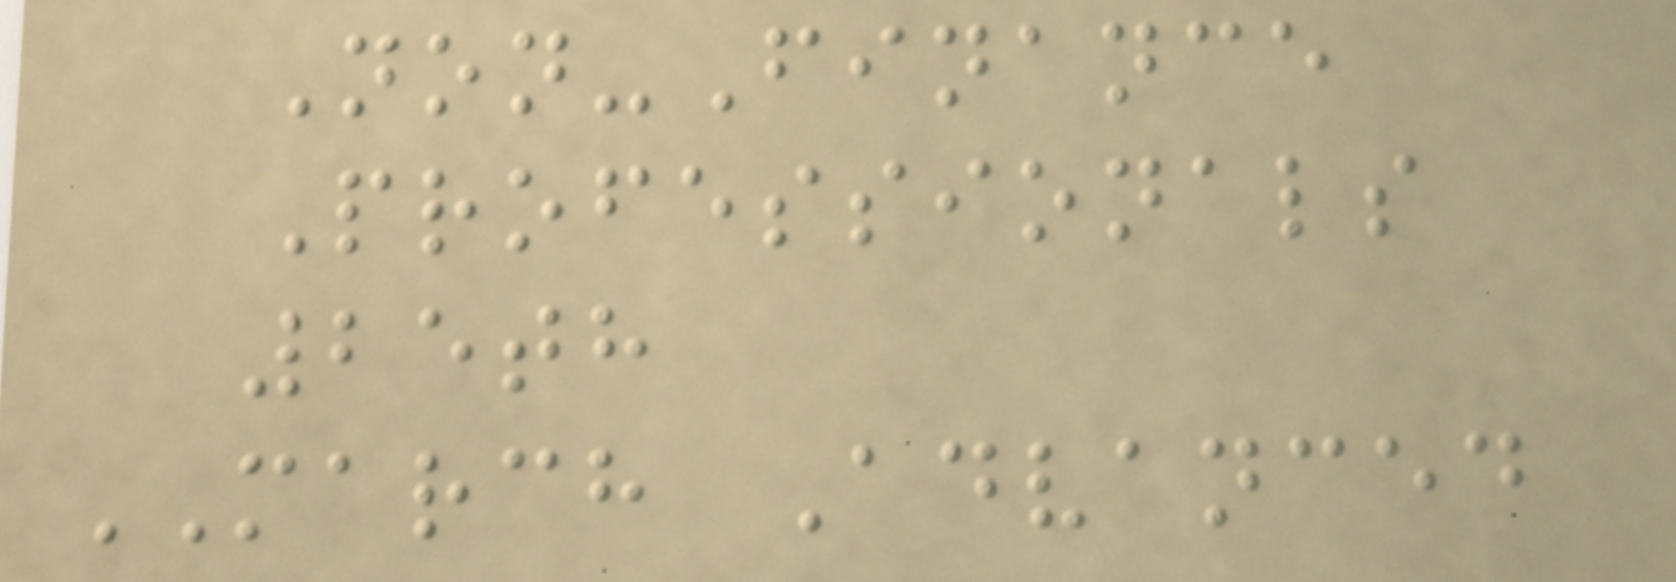Non-Finance
Professionals
25th
MARCH Advanced
